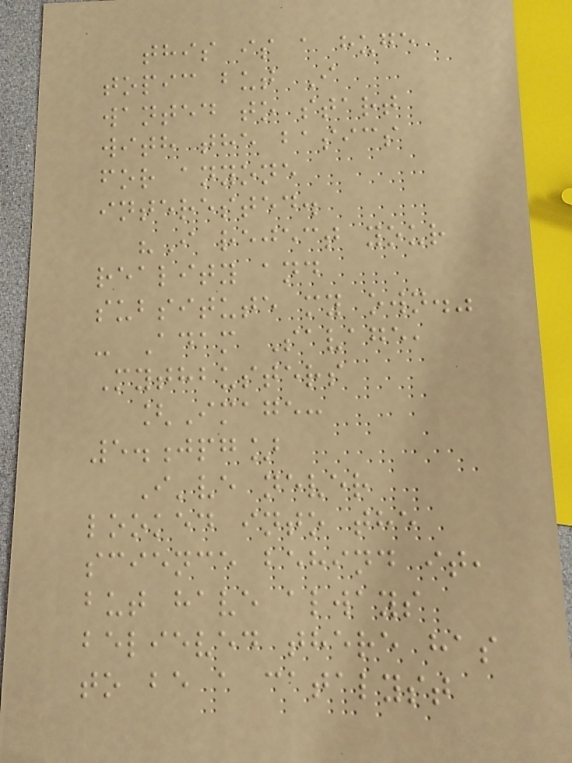this is a huge
topic but I
wanted to start
with the basics
for anyone
interested.
"I reject your
reality and
subsitute my own."
- Adam Savage,
Mythbusters
[Image:
5.jpg]
I've never
looked into the
science behind it,
but have always
believed there has
to be a catalyst
